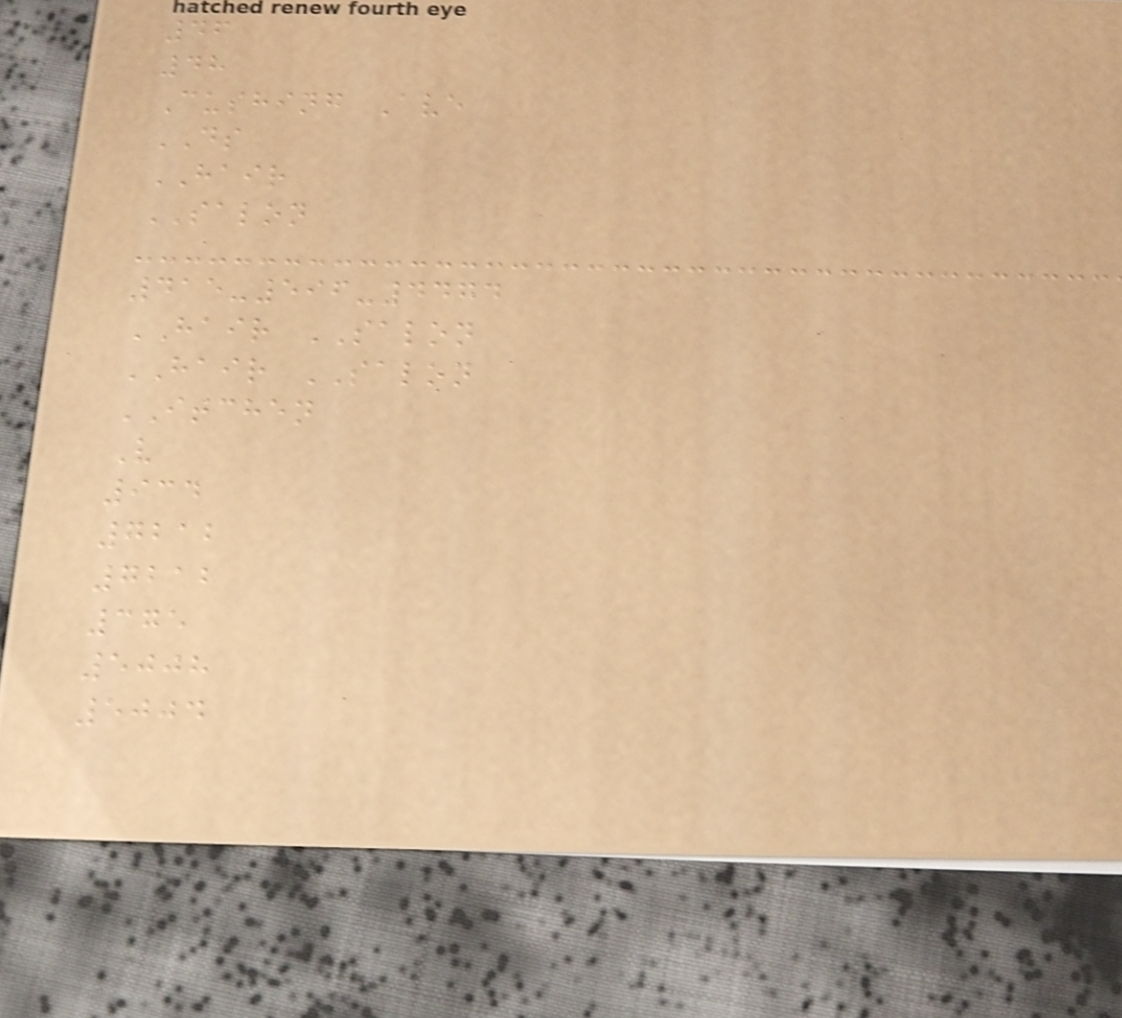46
48
Cushing Ave
DS
HAIR
SALON
415-596-4474
HAIR SALON
HAIR SALON
ITCHEN
V
934
7212
7212
375
5008
5004
